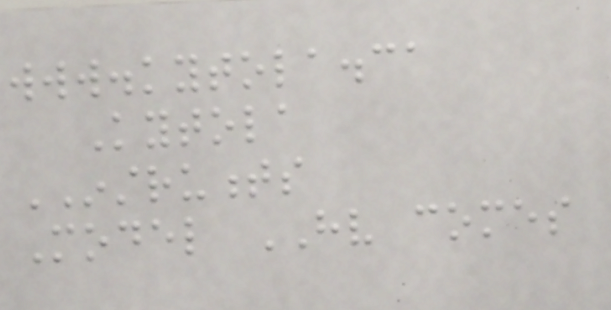www.kytola.ca
Kytola
INSTRUMENTS
Model HV comes
